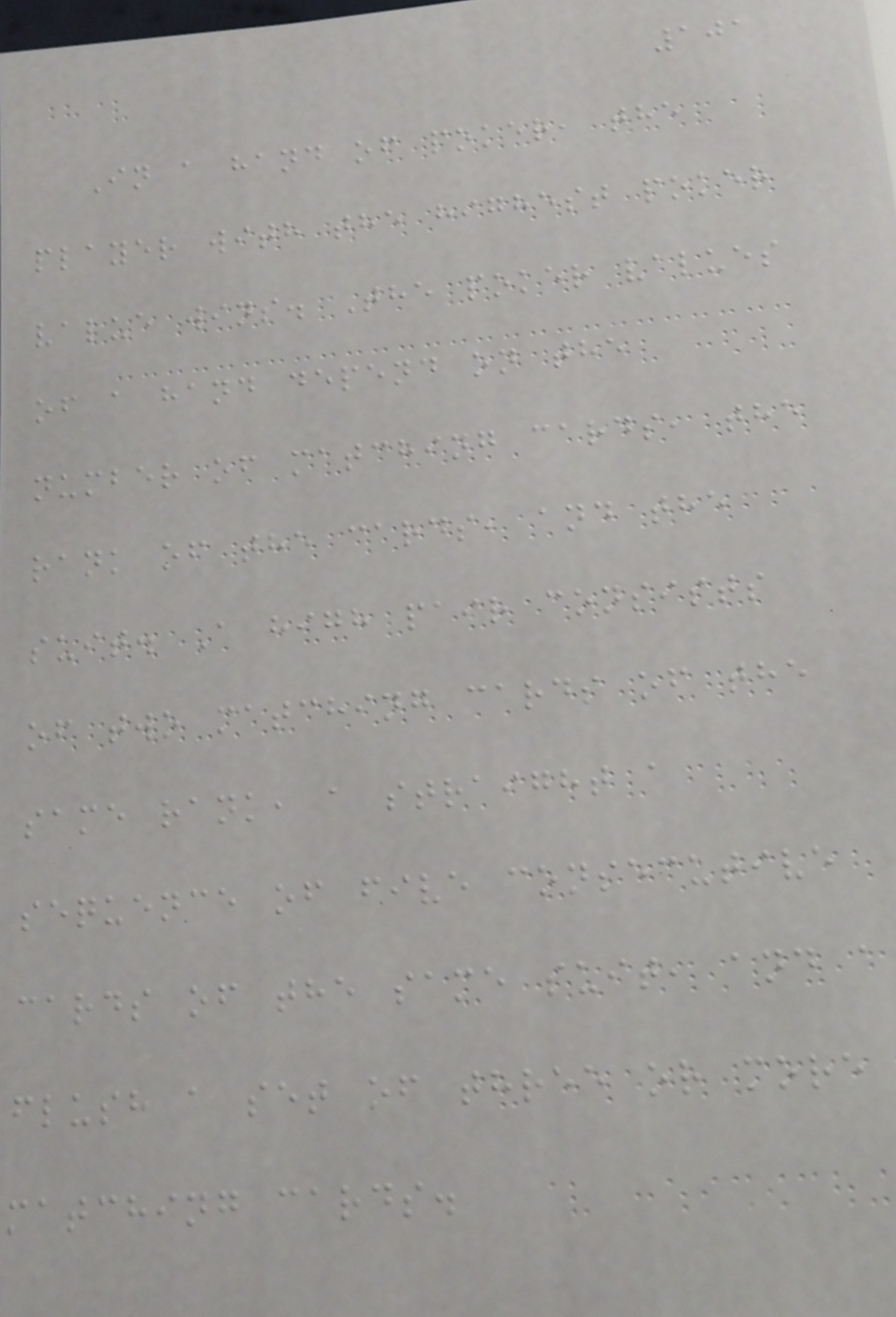101
In a hand of poker, the
player with the highest poker
value wins. The poker values
of a hand depend on the
number of matching cards, the
rank of the cards, and the
suit. A high pair consists
of two matching cards of the
same rank, a straight a
sequence of five consecutive
cards of the same suit, and a
flush a set of three or more
matching cards.
